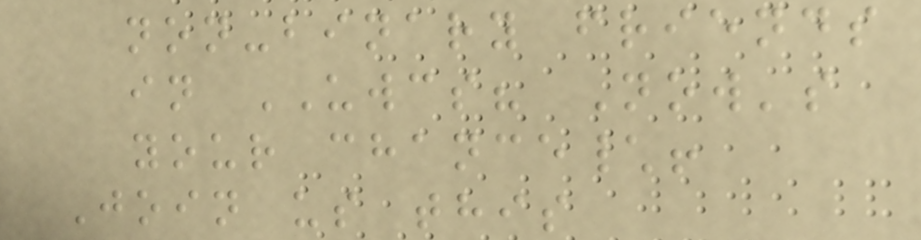non-binary friends
in UWCS? Now's
your chance\!
Join us this
